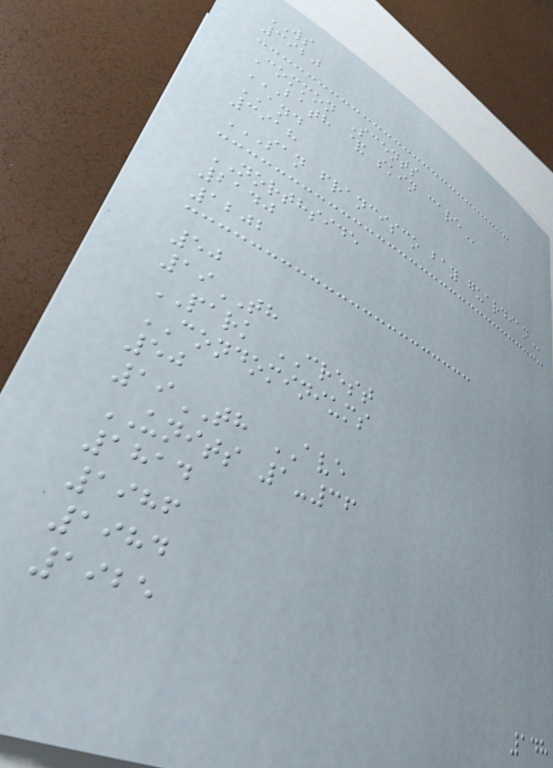WS
3920
Common Scents
BATH & SKIN CARE
AND
3918
SAN FRANCISCO BAY GUARDIAN
NORTHSIDE
2140
1202
50
19TH
PARK CREST
CONDOMINIUMS
50
19TH AVE
UNITS 1-36
1814
1986
1984
1925
148
